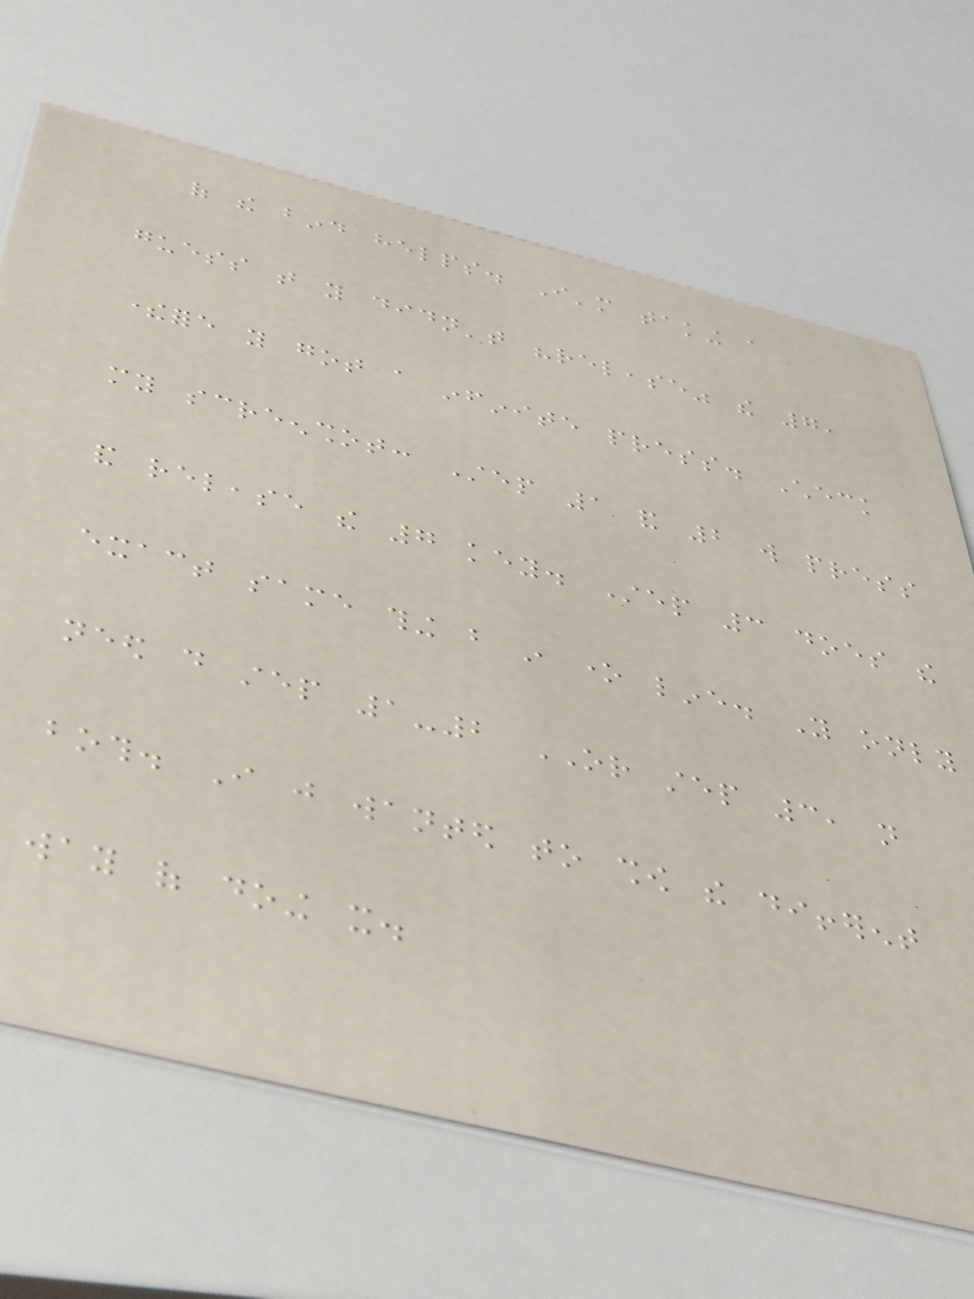of the bind helps. I'm taking a
guess that you didn't "release" the 7,
therefore you got a infinite press. Check
my screenshot: Step 1 and 2 will press
and release the 7 key. Step 3 does the
exact same thing but in one line. You only
need do step 1-2 OR step 3, not
both. I just wanted to show the different
way of doing it.
